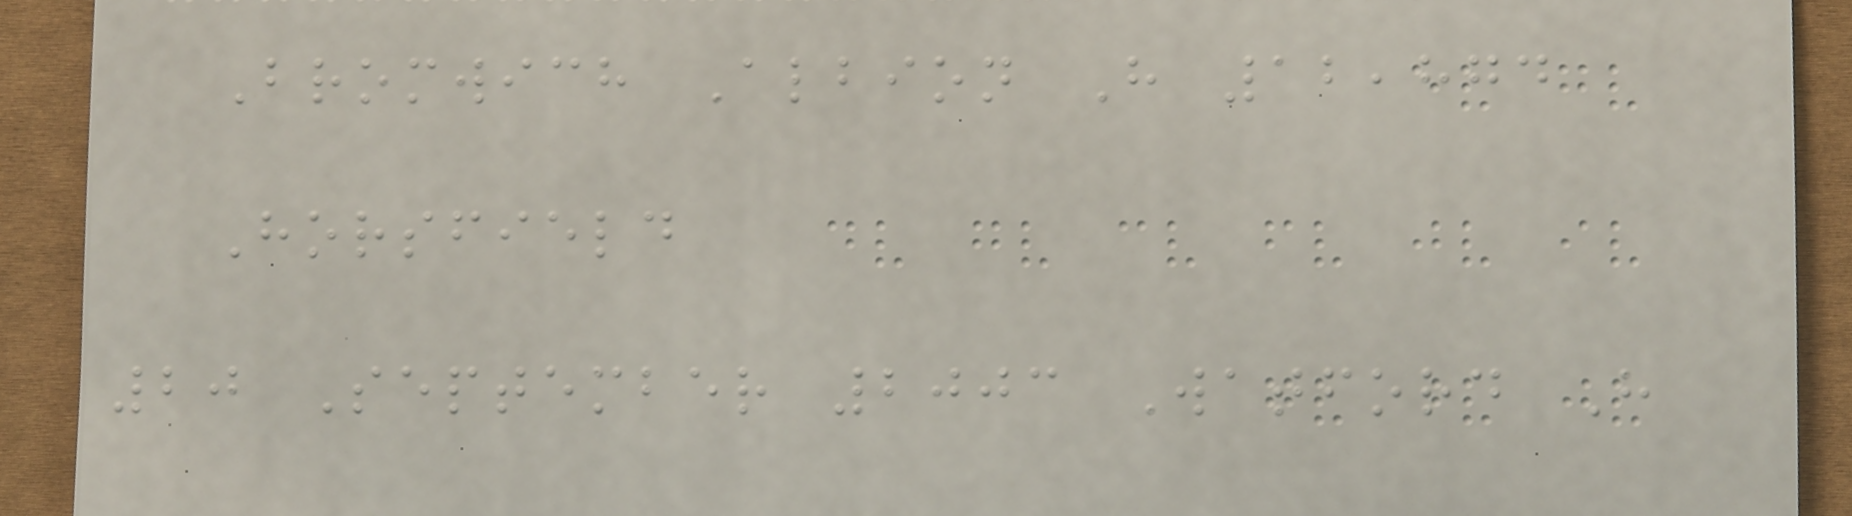Bromwich Albion H 12,874
Horsfield
20 September 2003 Watford H
